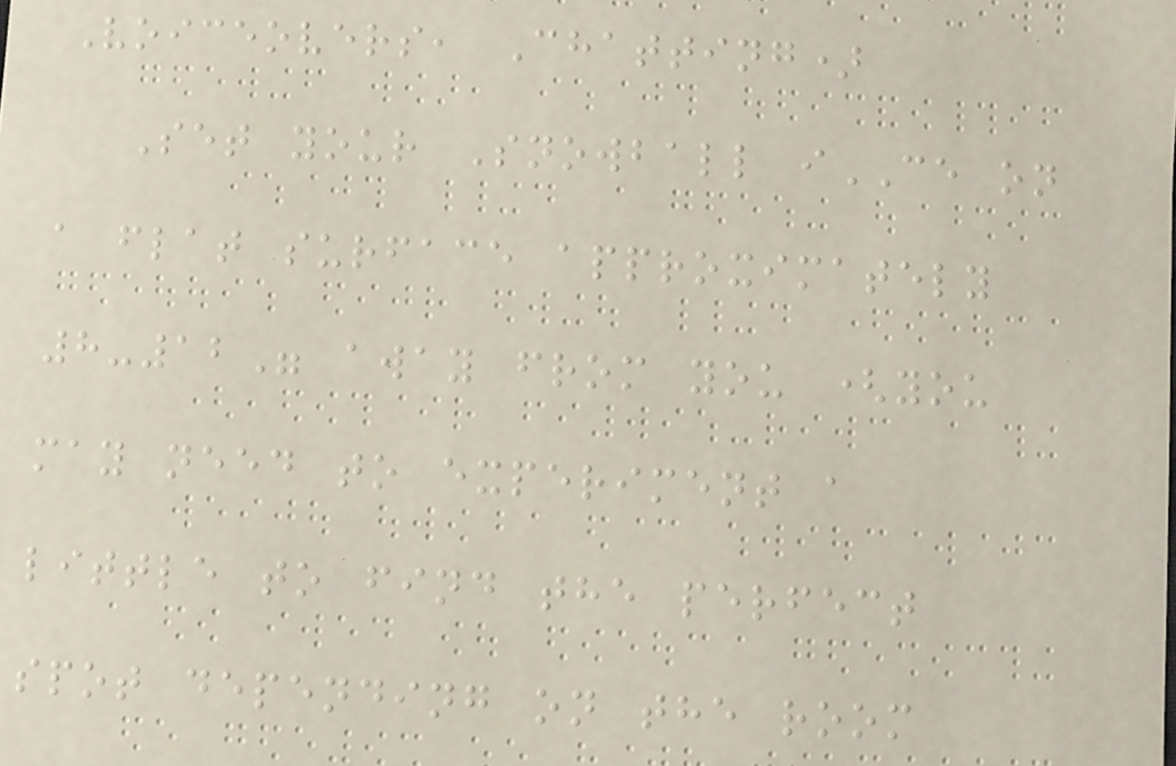Voiceovers, Chatting)
Set your Snowball iCE on
a flat surface approximately
8-12" away from you (you
may need to experiment a
little to find the perfect
spot depending on the room
